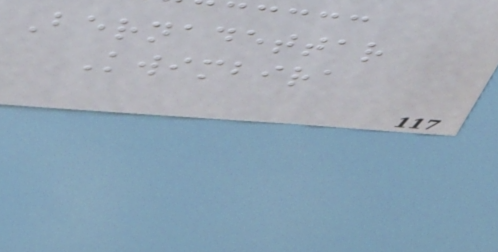Bernadettar
Kwimbira
